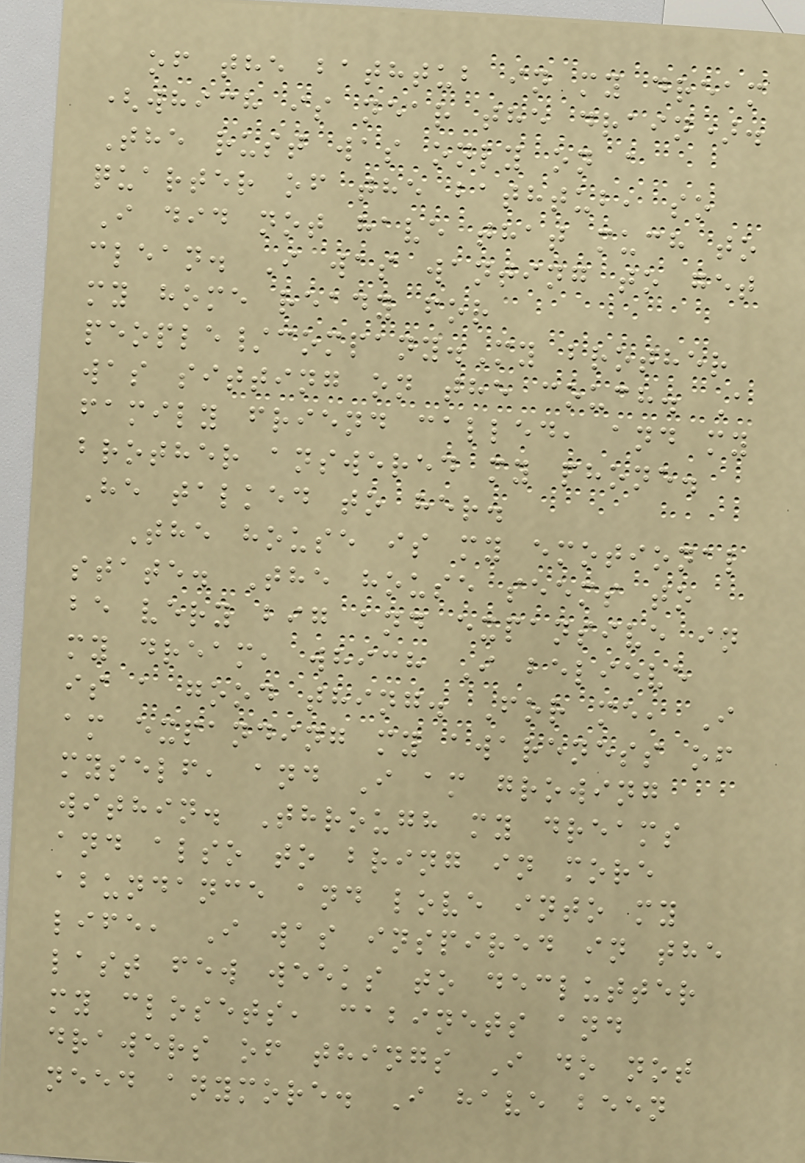of the bathtub in my dream
(which is near the drain).
The rust was only on a
quarter of the bathtub, so
I did not have that much to
clean. I was wanting to get
my home ready for
people/company.My brother
was sitting on the couch. A
family friend called, and my
brother answered my phone.
He talked to her.
The house is my emotional
state. The house seems to
be very big and expansive in
my dream, which I believe
is a good thing. For me, I
am expanding my awareness of
myself, and I am growing
within. Through my dreams
and also to bring in more
abundance and love into my
life, I was inspired in the
last few weeks to declutter
my closets, cabinets and
drawers of things I do not
need anymore. I have been
